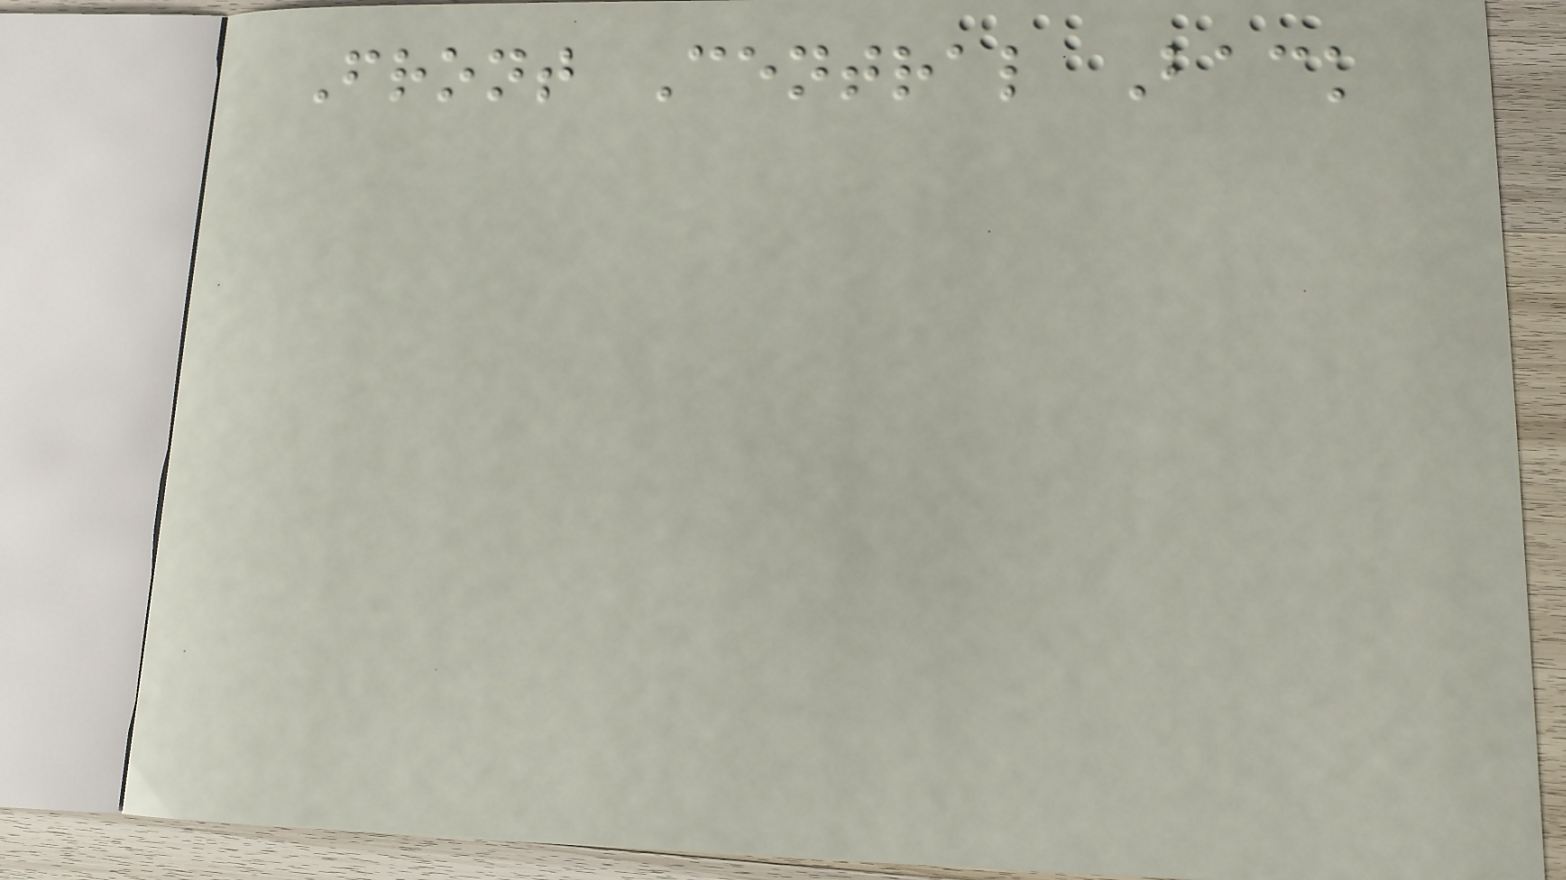Front Central Back
